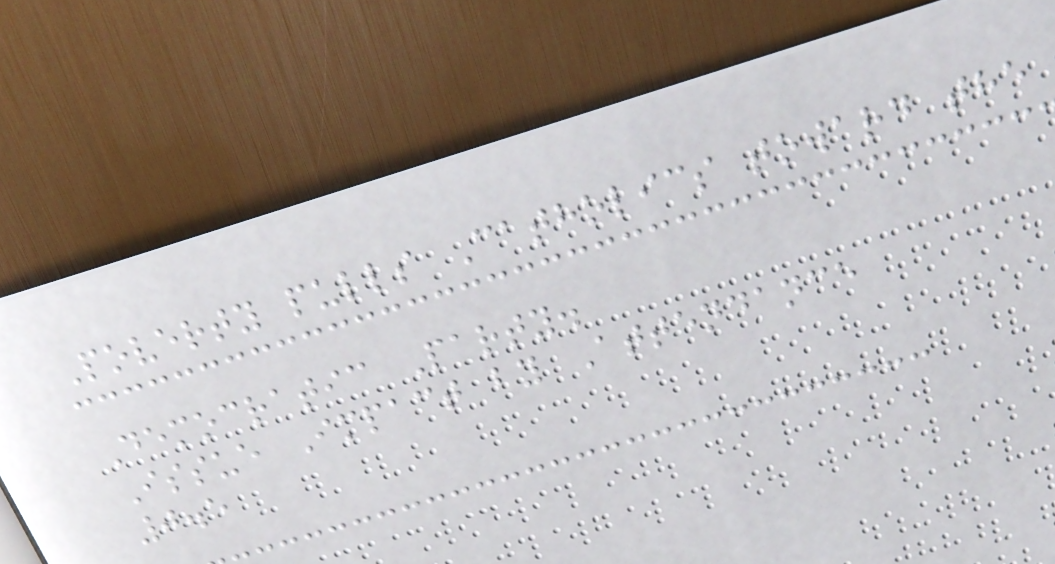Poverty pulls Catholics toward the
Democratic Party.
Issue Impact by Attendance
0.5
